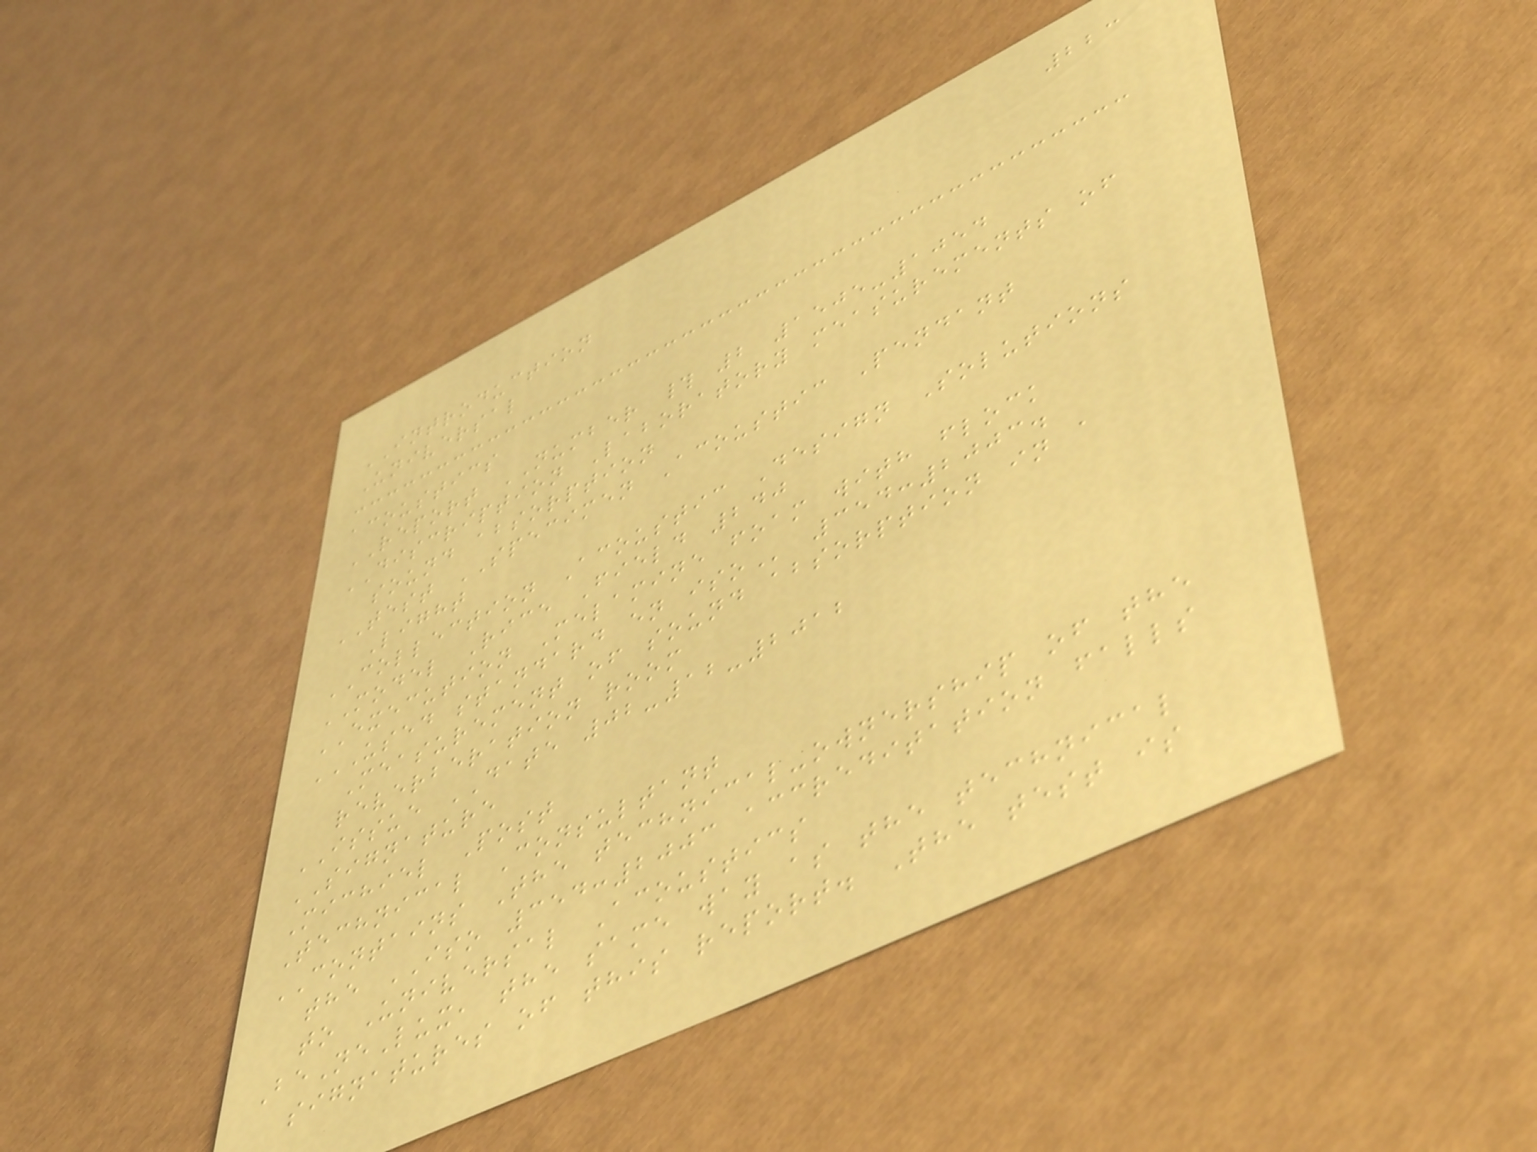223
INTRODUCTION
Universal
acoustics
REPORT NUMBER # 2 1505-1054
DISCRIPTION Laboratory measurements of
sound absorption
TEST SPECIMEN Acoustic Pendant
Light
COLLECTION Acoustic Design Solutions
MODEL Rice Field 240
EXECUTION Melamine foam with flock
USED STANDARD EN ISO 354:2003.
Measurement of sound absorption in a
reverberation room
ISSUE DATE 02-12-2012
SIGNATURE
Michiel Post
Technical Consultant
CONTAINS The technical-ownership of the
the ISO 354:2003 accreditation falls
to Universal Acoustics
BeNeLux, the same way as the technical
signatures of this report. The test is
